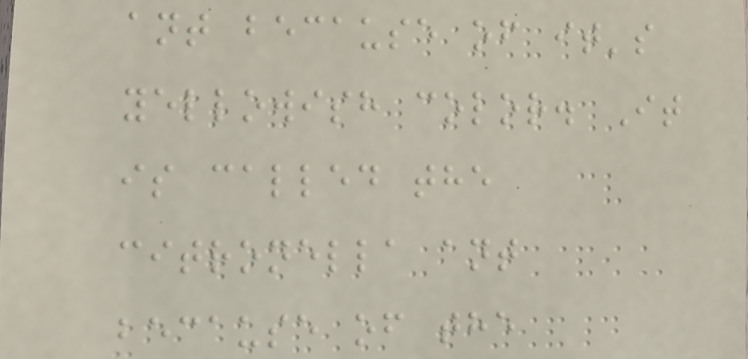ant because of it's
yellowish color. It
is called the
citronella ant
because of the
